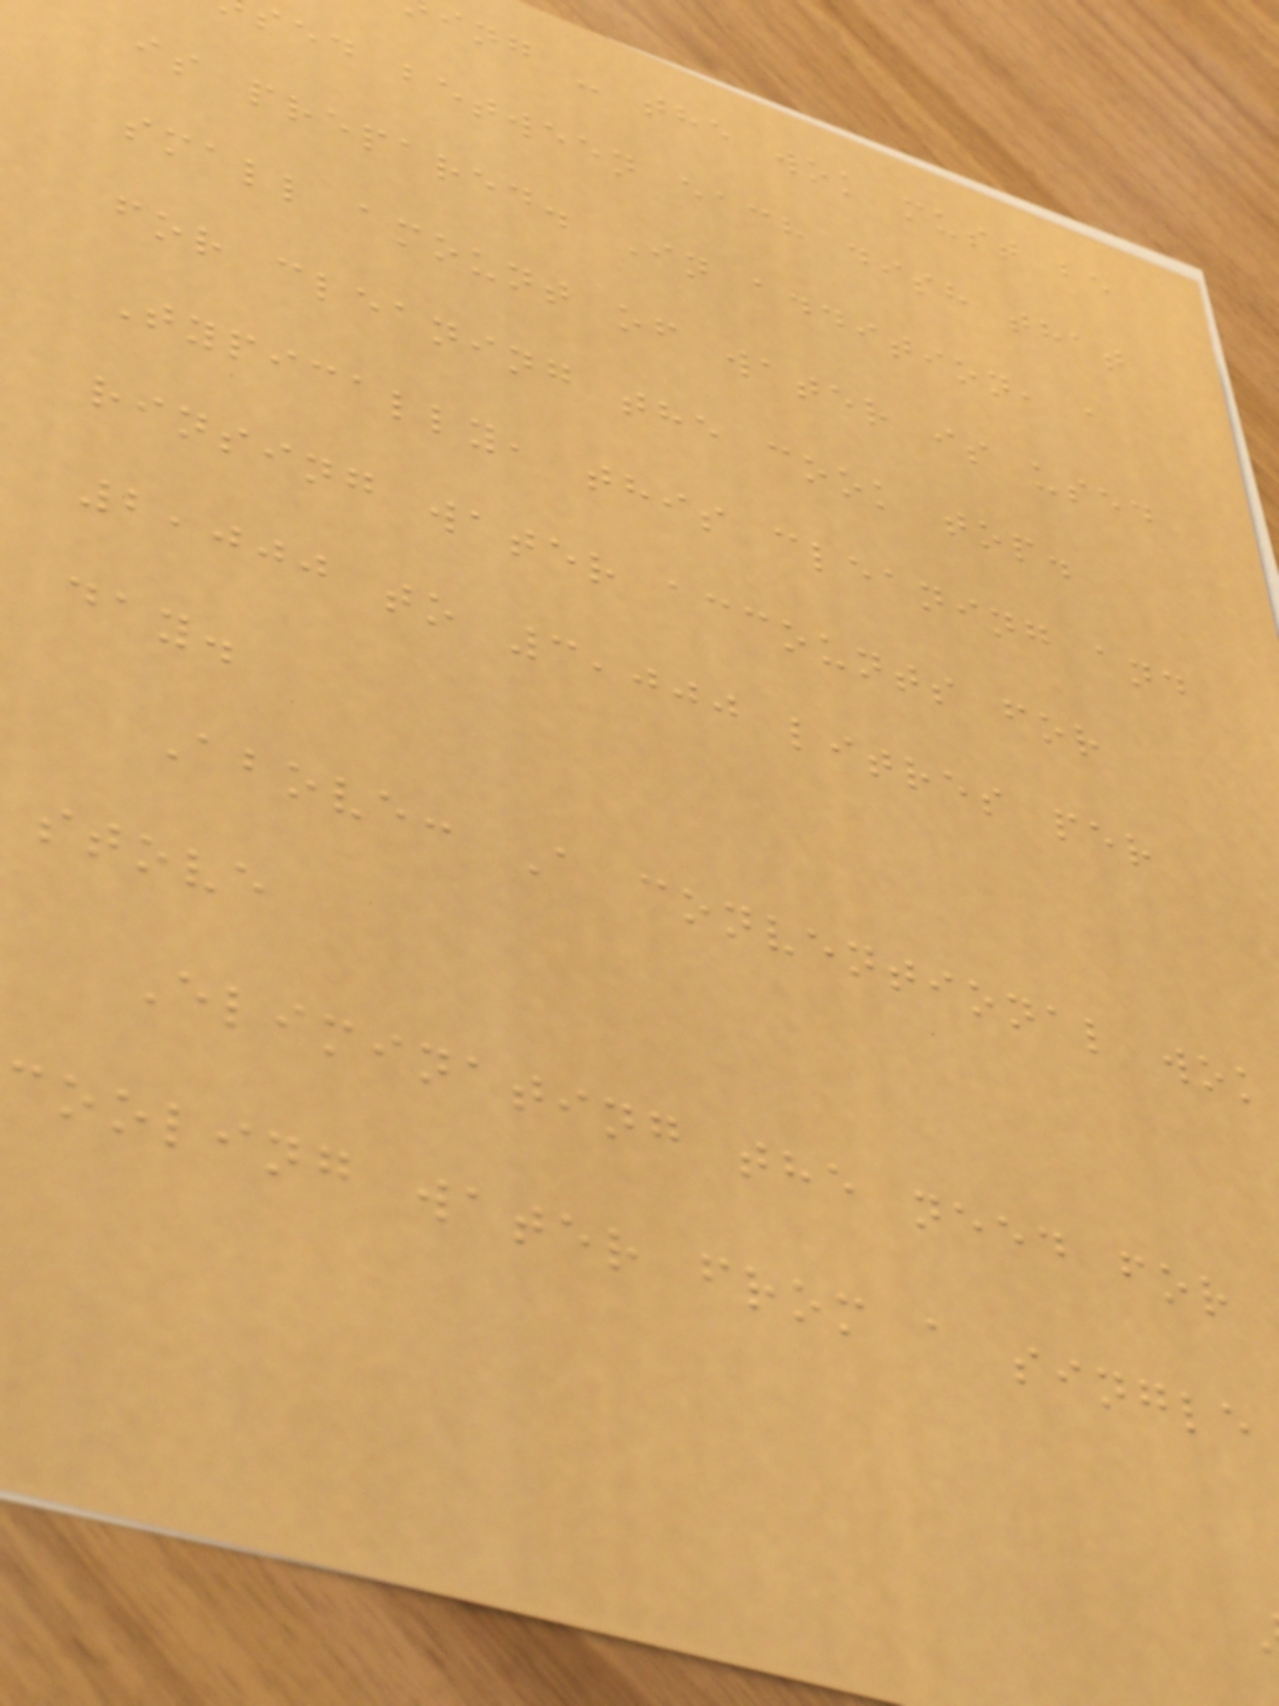ing - the wok must be
sed between each dish that
is prepared. In addition, a
small amount of water is used
for cleaning the cook top.
Typically, this cleaning and
rinsing water accounts for
2,000 to 3,000 litres per
day.
Above: A conventional wok
stove
Eliminating the need for
cooling water from a single
